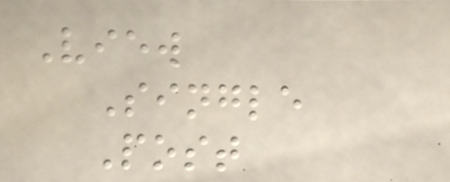View
Single
Post
